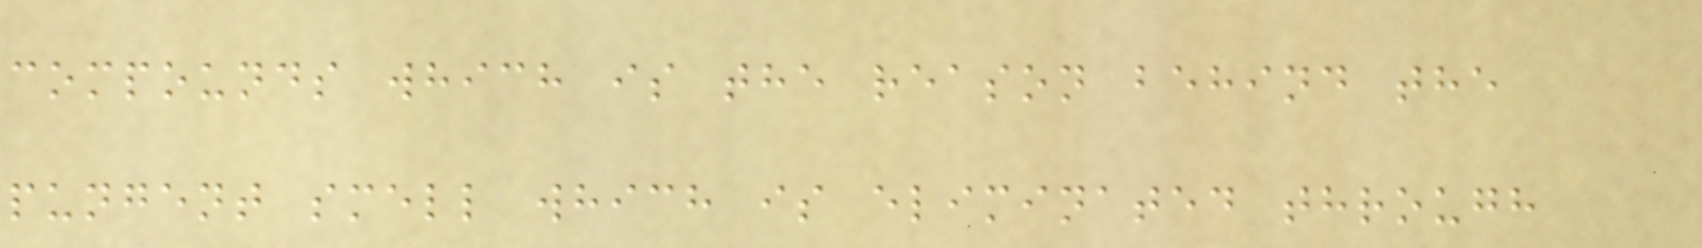compounds which is the reason behind the
pungent smell which is eliminated through
